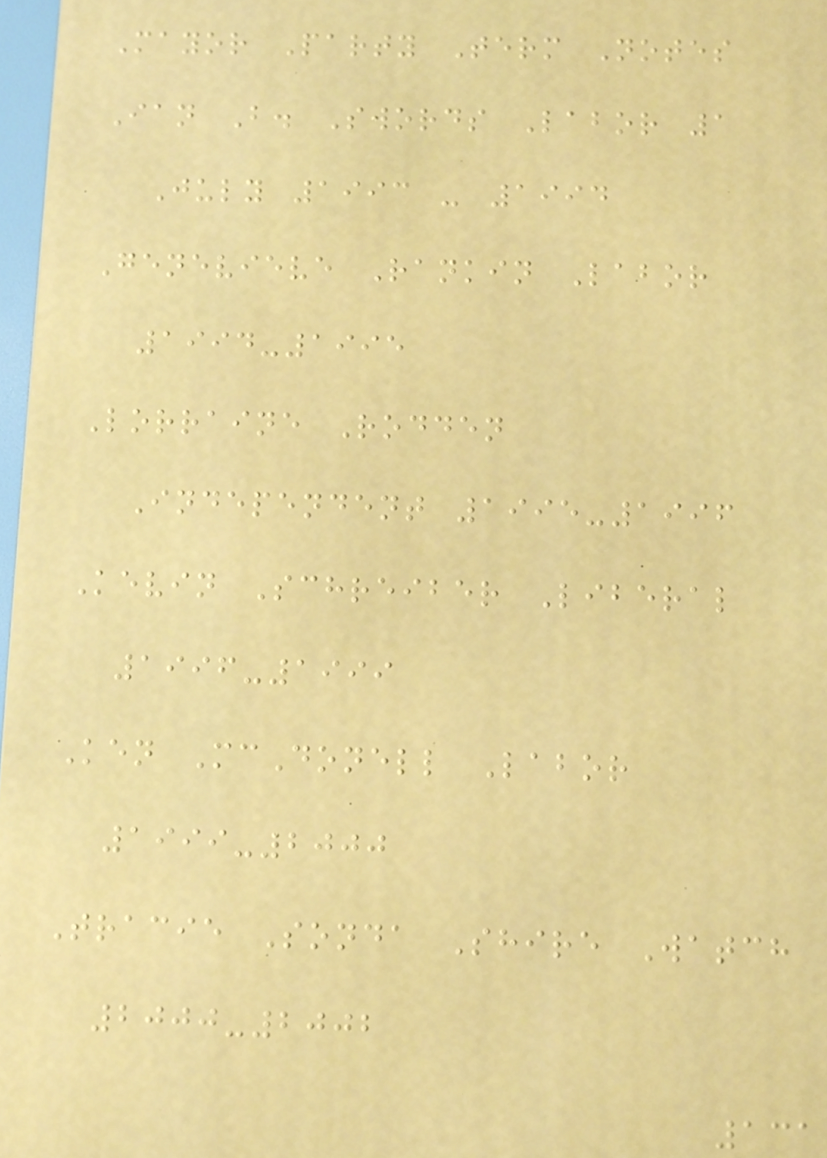Mayor Party Term Notes
Ian B. Swords Labor 1
July 1993 - 1994
Genevieve Rankin Labor
1994-1995
Lorraine Rodden
Independent 1995-1996
Kevin Schreiber Liberal
1996-1999
Ken McDonell Labor
1999-2000
Tracie Sonda Shire Watch
2000-2002
131
